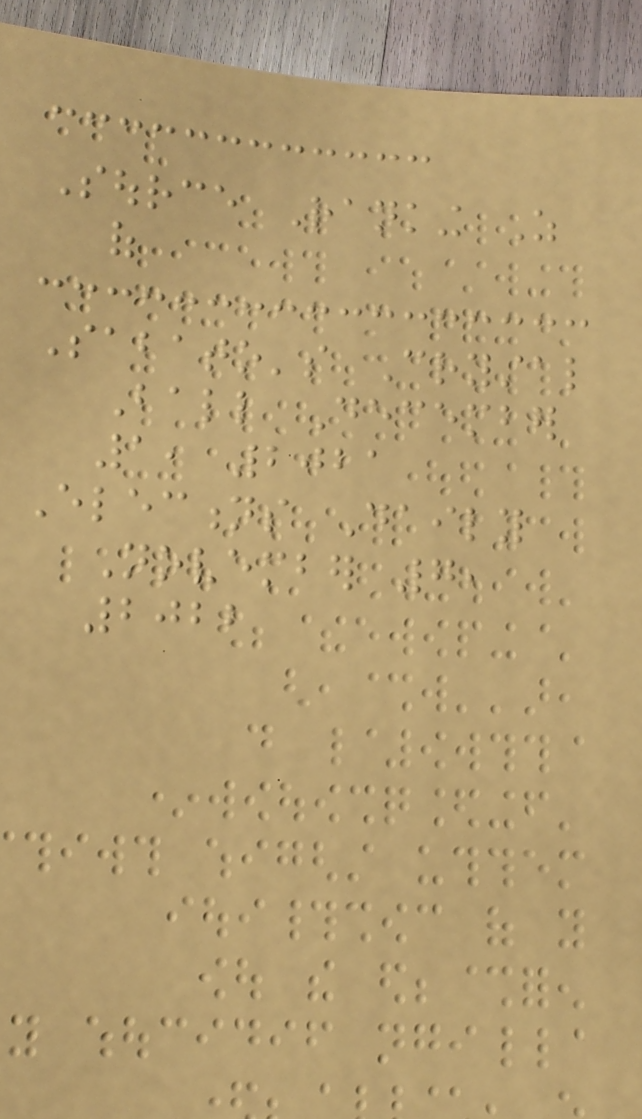Source Ranking As
of
Sabato's Crystal
Ball December
1, 2021
Elections Daily
November 7,
2022
